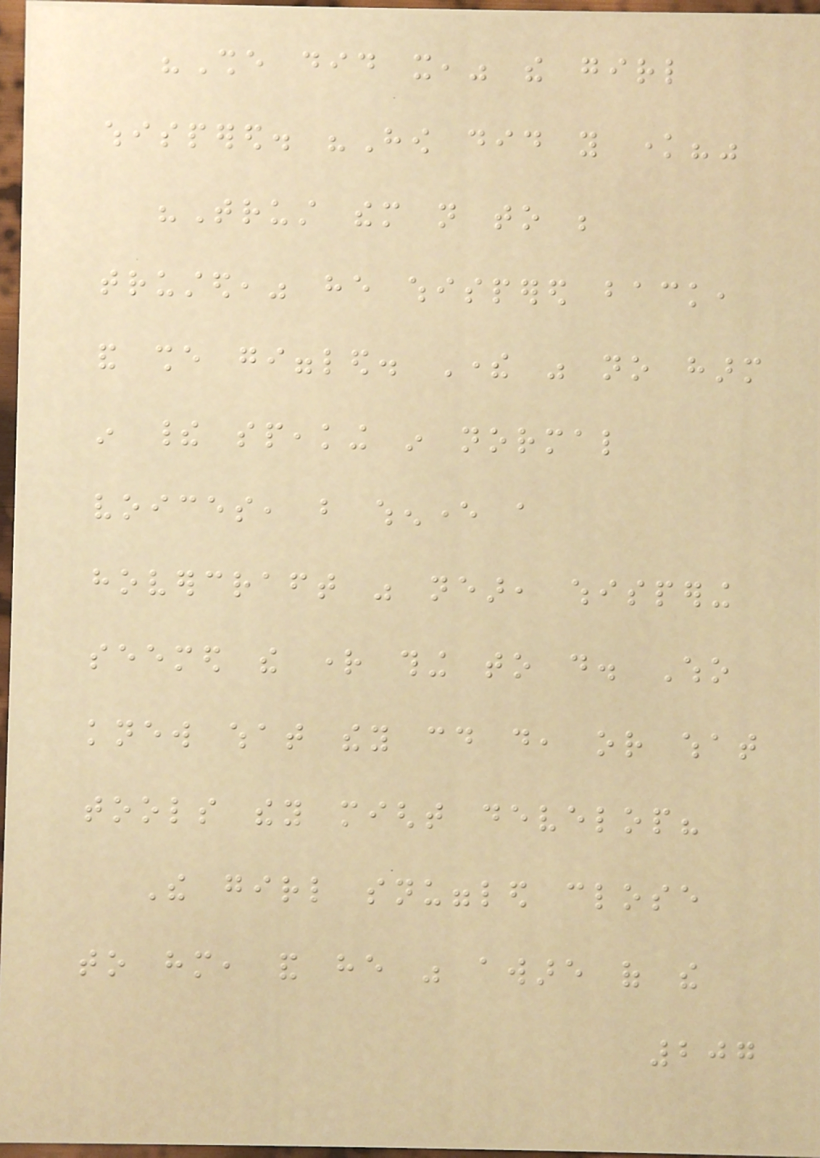"She did it," the girl
whispered. "How did you know?"
"Trust them not to be
trusted," he whispered back,
and she giggled. There was no harm
in their speaking in normal
voices, but whenever a
hovercraft was near, whispering
seemed the right thing to do. Who
knew what they could do, or what
tools they might develop?
The girl snuggled close
to him, and he was aware of the
207
